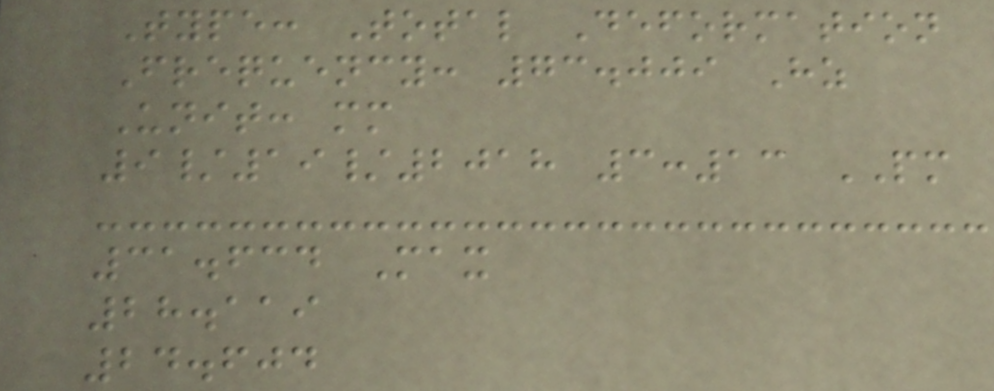Type: Total Deformation
Frequency: 73.009 Hz
Unit: mm
9/19/2018 3:13 PM
31.634 Max
28.119
24.604
